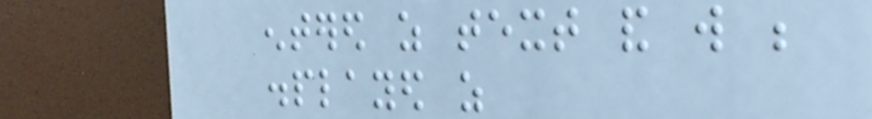entered as text and will be
displayed as
